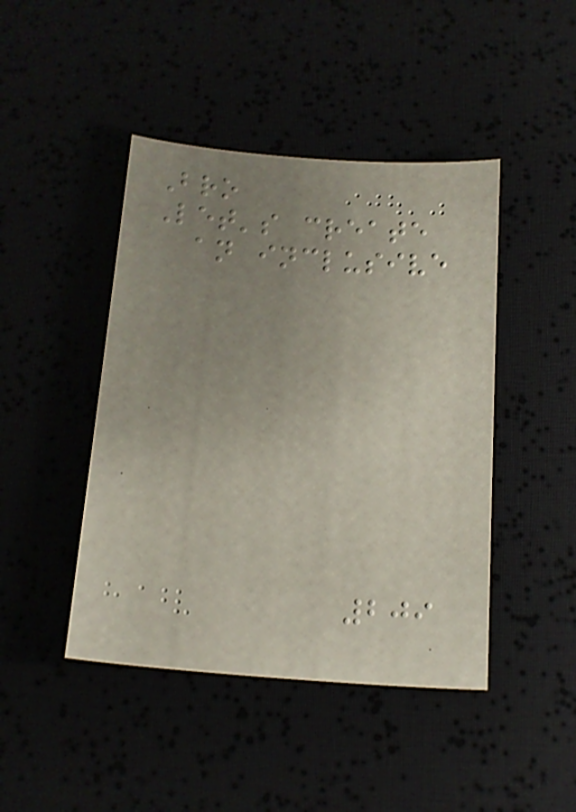Bro
Let's create
an inclusive
209
